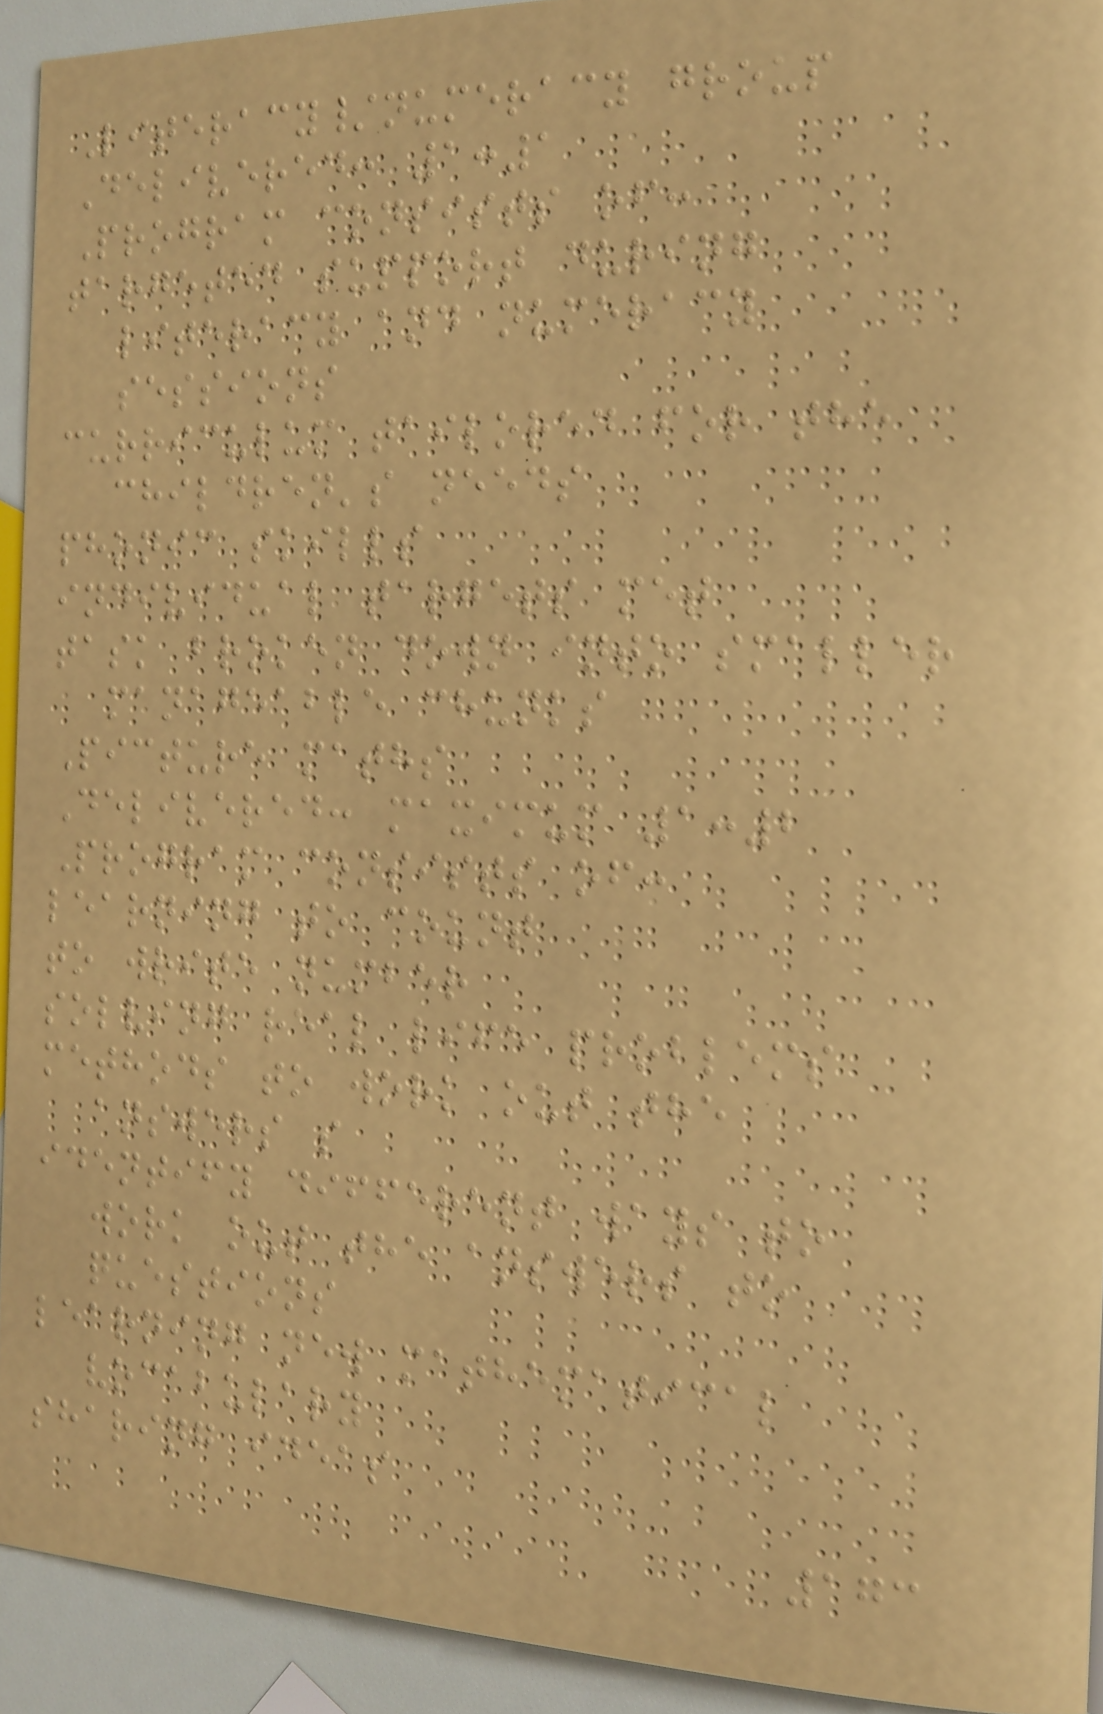Literacy/numeracy group
Delivered: 1:1
Program consists of:
targeted support during
literacy and numeracy
sessions
curriculum tailored for the
children's needs
phonic skills
individual targets met
task broken down into smaller
manageable chunks
Picture maths
Delivered: maximum 1:2
Program consists of:
learning to count
to write number
solving real life problems
methods to work out the
answers s
identify different ways to
work out the answers to
questions
learning new mathematical
vocabulary
sharing ideas
173
